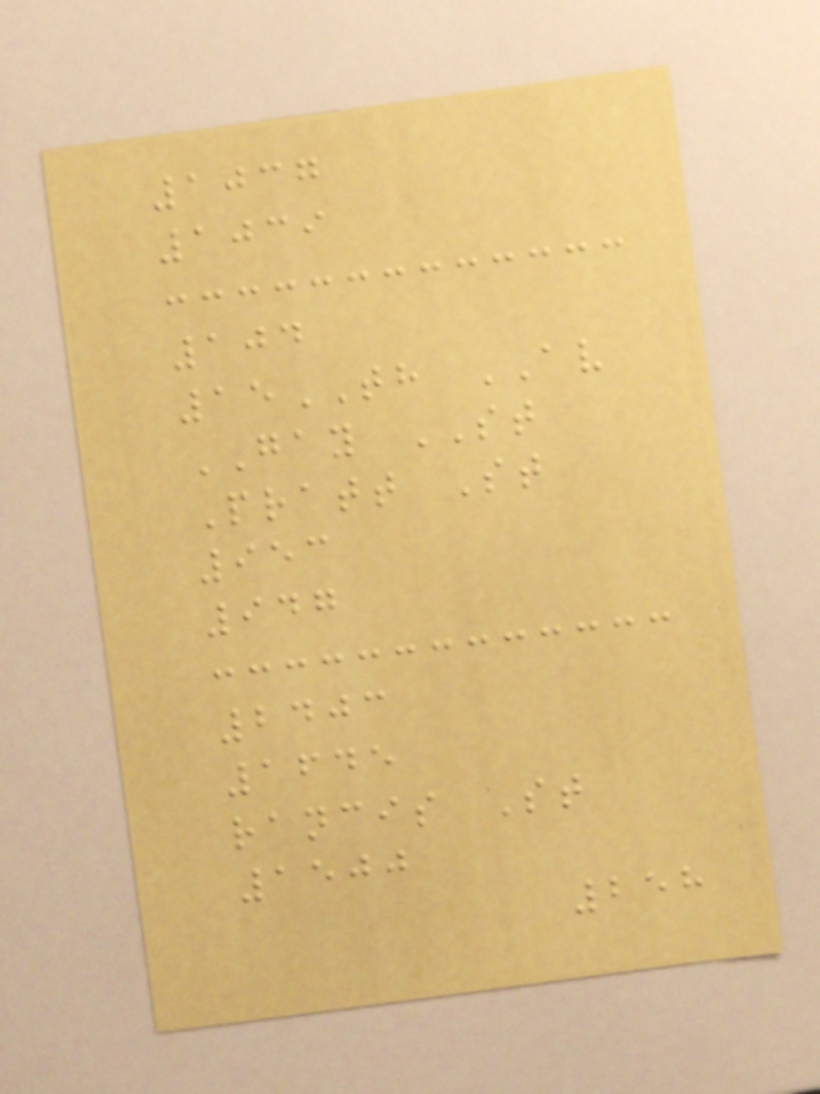1037
1039
104
15TH AV
GAY ST
Pratt St
953
947
2403
1645
rancis St
1500
258
